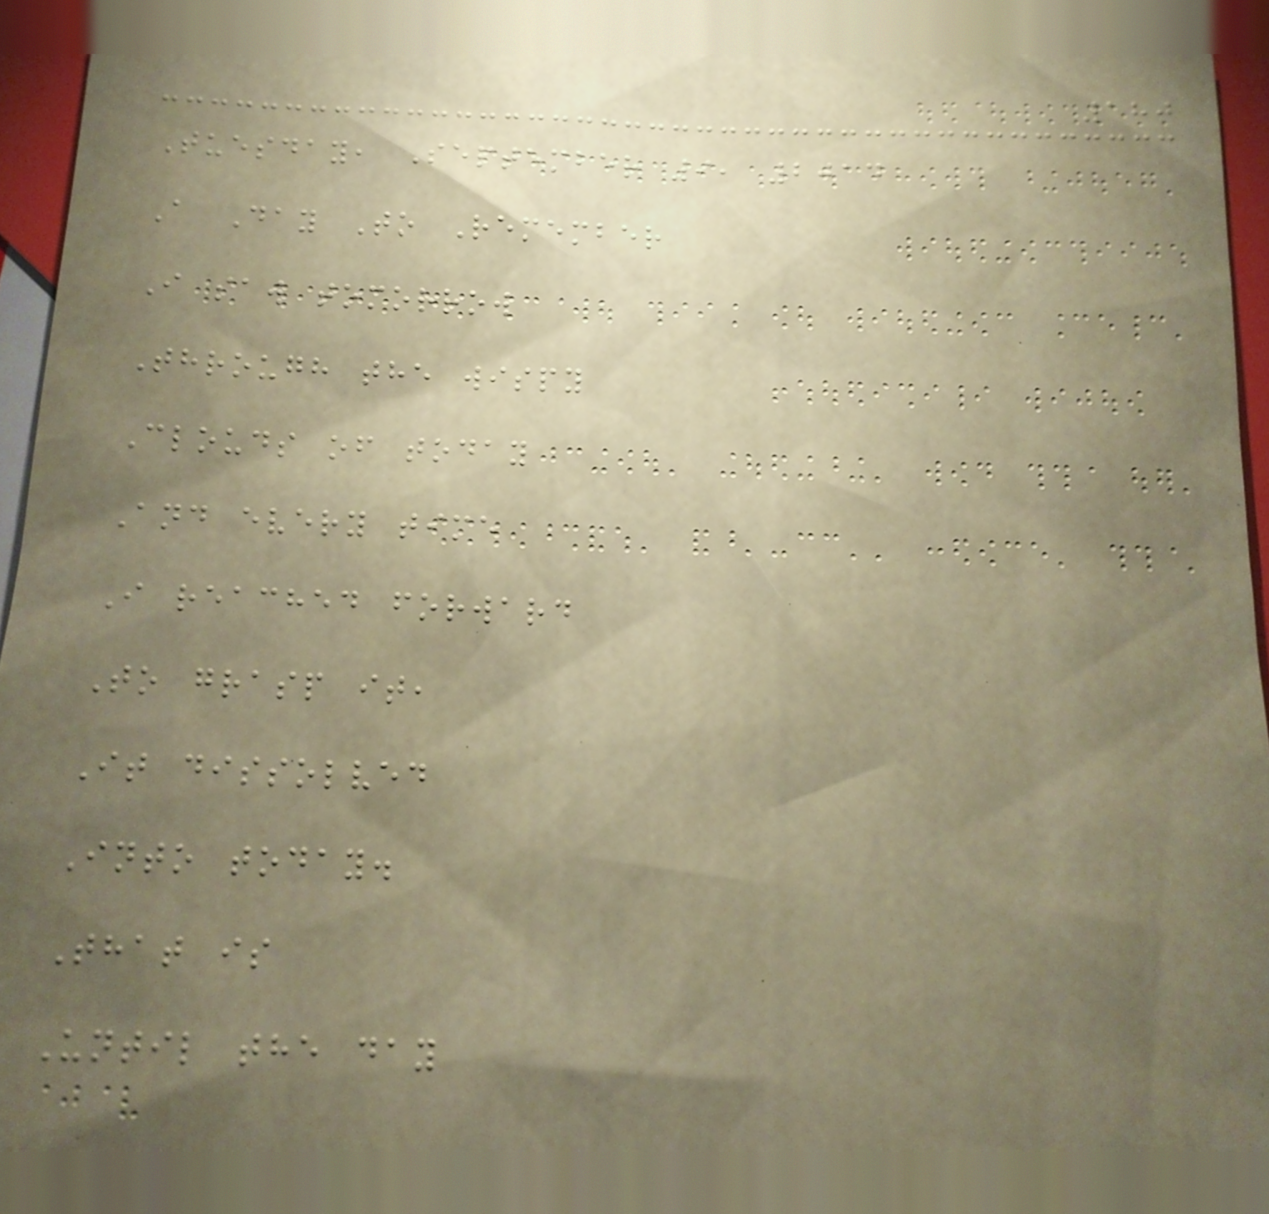180
Tuesday, September 9, 2014
A Day To Remember
I saw tomorrow
Through the wispy
Clouds of today
And every time
I reached forward
To grasp it,
It dissolved
Into today.
That is
Until the day
